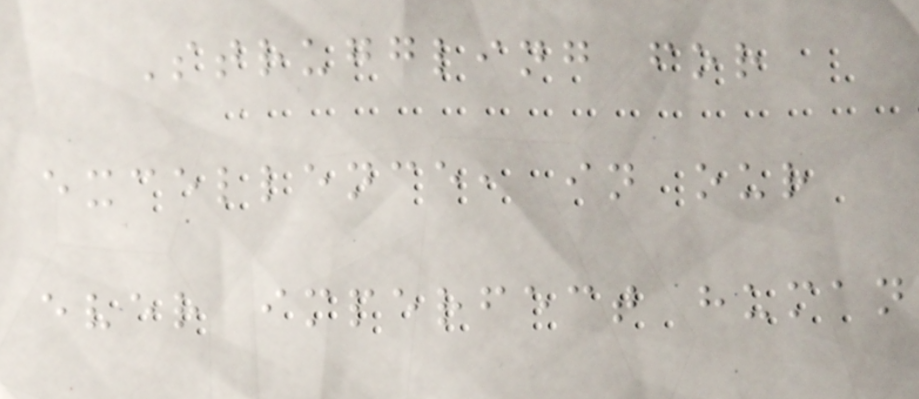Struggling for
excellence, in our
ever imperfect human
